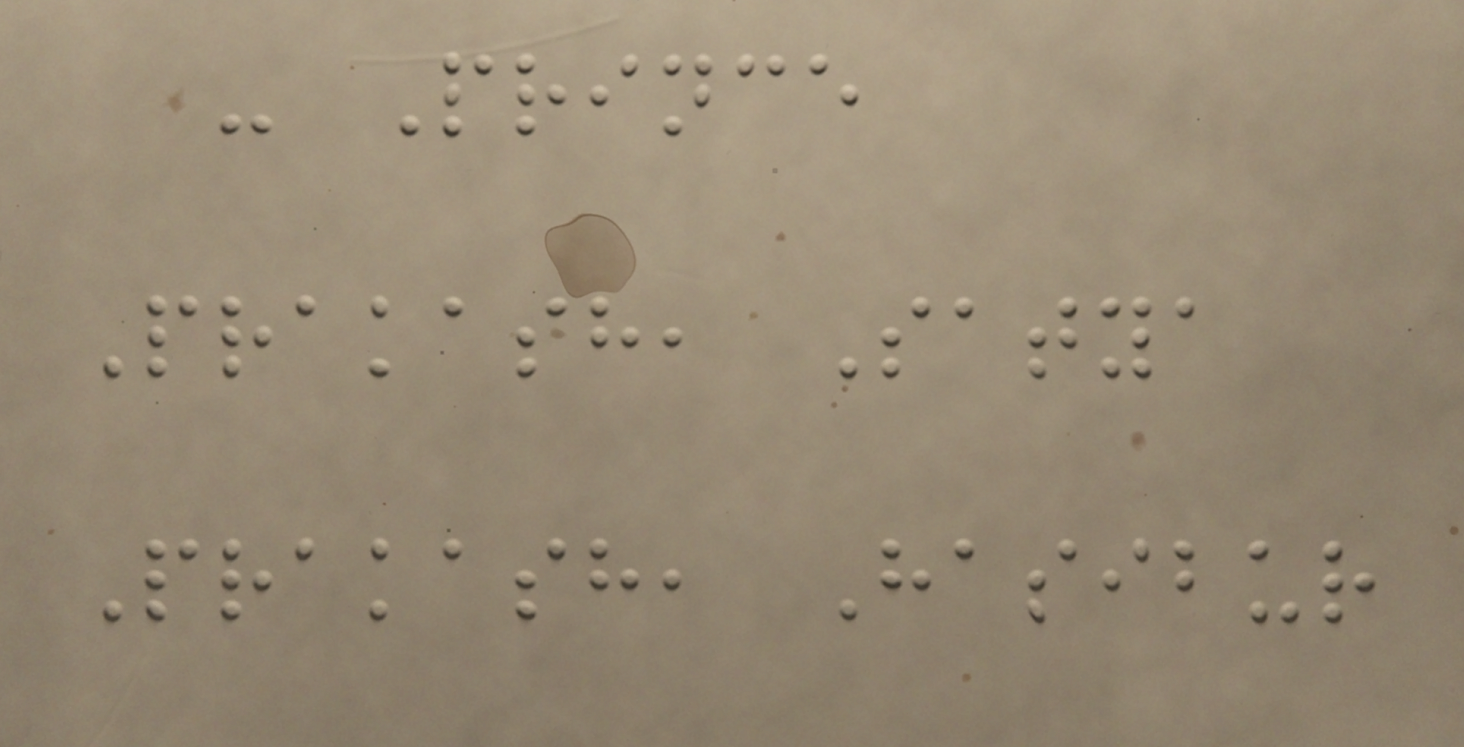- Prince
Prakash, Satya
Prakash, Hasibur
